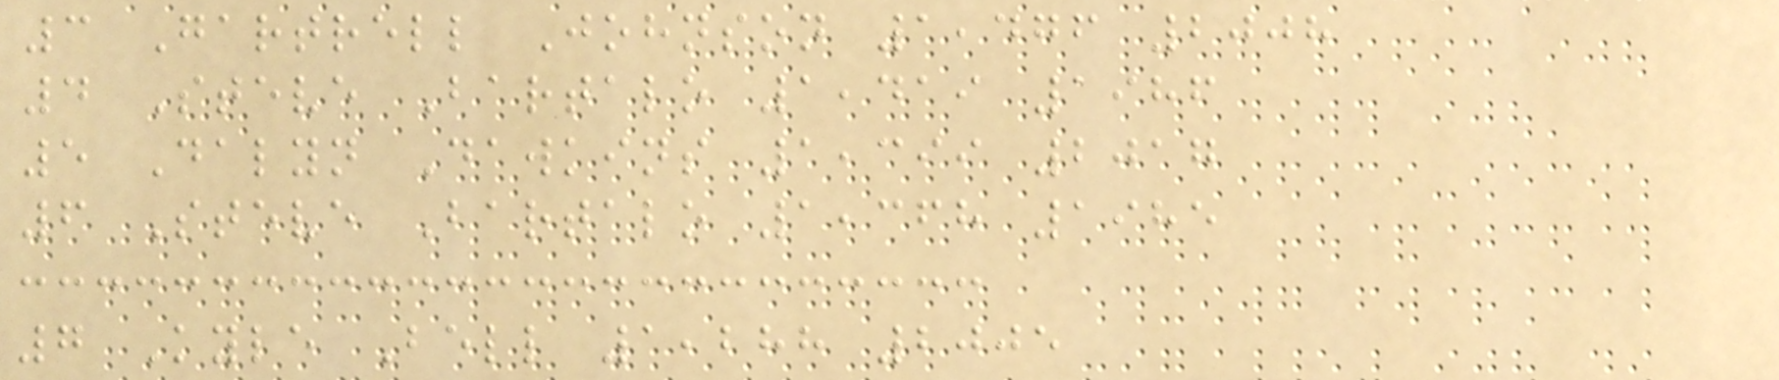3 Gartrell Johnson 1,476 2008
4 Steve Bartalo 1,419 1986
5 Dalyn Dawkins 1,399 2017
6 Steve Bartalo 1,368 1985
7 Kyle Bell 1,288 2005
